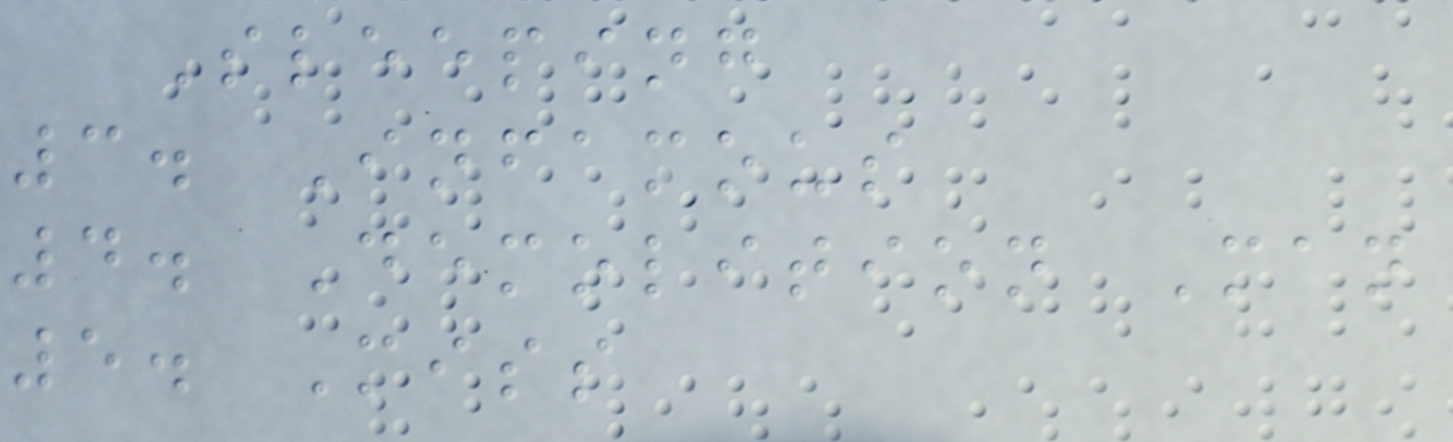Sleeping
3. Infamous
4. Demolition Man
5. Miss
